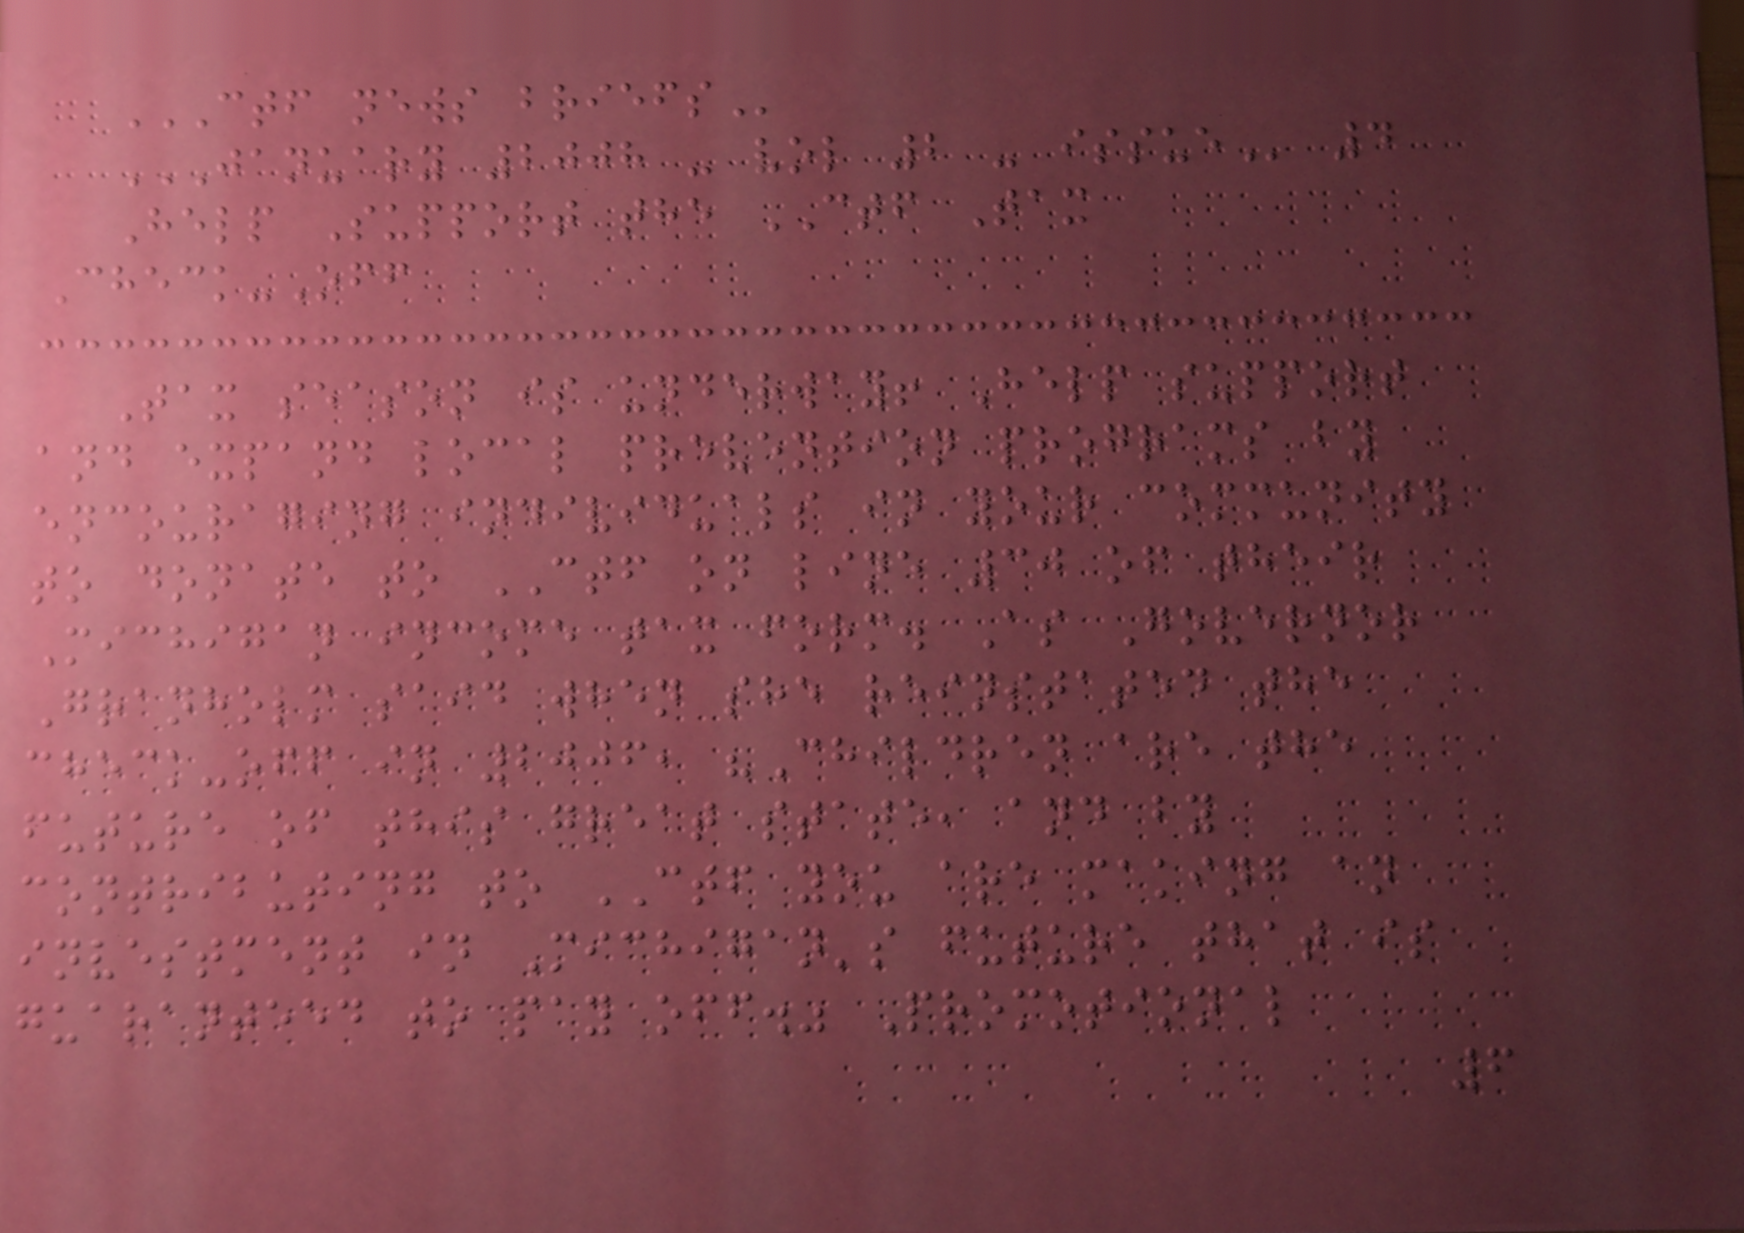CTF NEWS BRIEFS
JANUARY 2008 - VOL 2 - ISSUE 4
Help Support the CTF Tax
Check-Off
Tax season is underway! Help support
and expand local prevention programs by
encouraging individuals in your community
to donate to CTF on line 30 of their
Michigan income tax form. As Governor
Granholm said when she reinstated the
check-off in 2006, "Children are the
future of this great state, and by
contributing to CTF you are making an
investment in Michigan's future that is
guaranteed to pay off." Promotional
6
